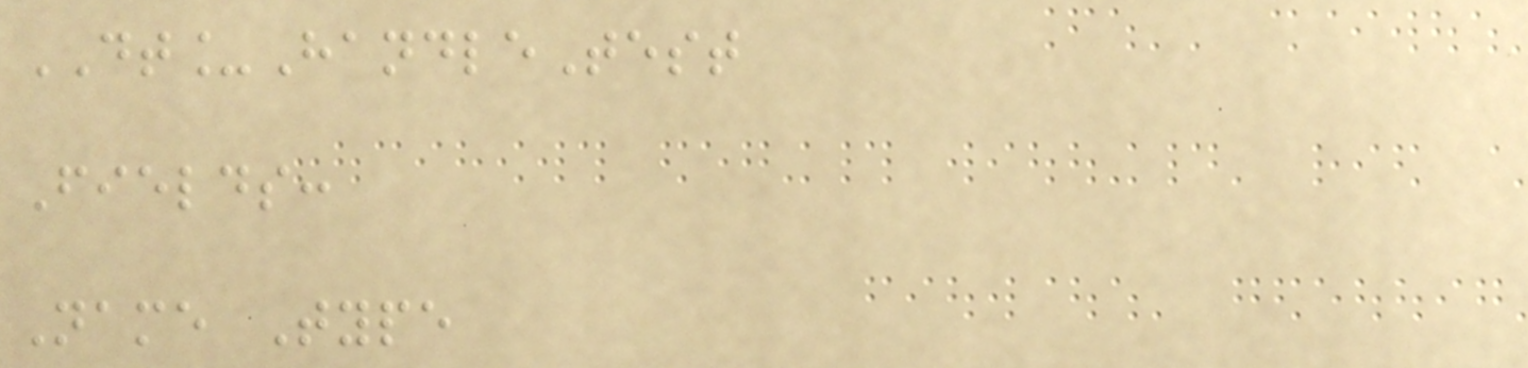DT_HandleTest
Fields:
Name Type
